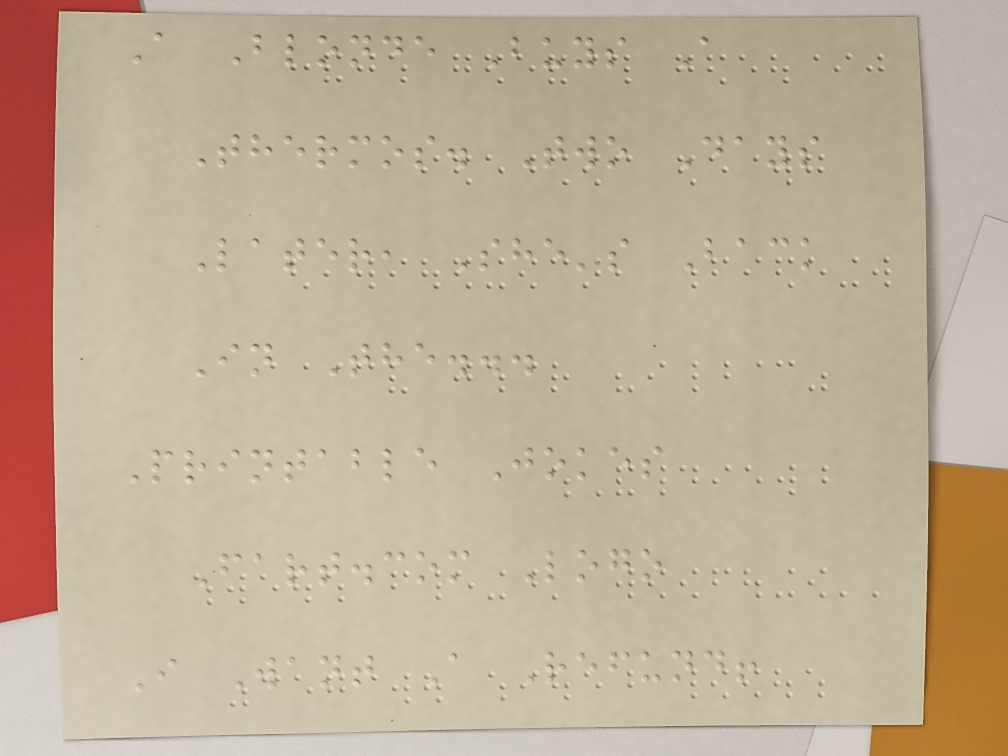A Blonde Buys A
Thermos. Two Days
Later, She's Back
In The...
Printable Jokes
Fart.com Logo
I Want A Refund!
